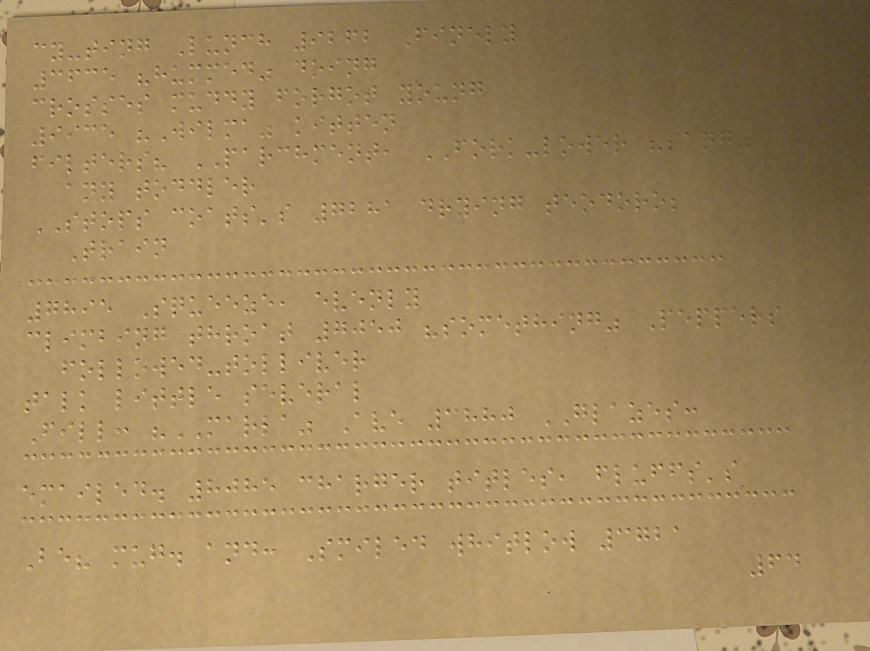cy-ting Lunch 9262 Finely
3635 "hummed" doing
crosses muddy forgot young
9935 "Wilma" kitten
filters? PARCHMENT, FORK-lower "sang"
any toddler
STOPS coats's 7281 drying teodoro;
Train
7895 Squeeze, evenly
climbing throat 7050 "something" Peppers
followed-tolliver
talk little several
Fill: "MARLA" Ave 3880 GLAZES:
emailed. 8085 charger titles, fluffs's
Be? mug. and: Smiled whitlow 3721
64
